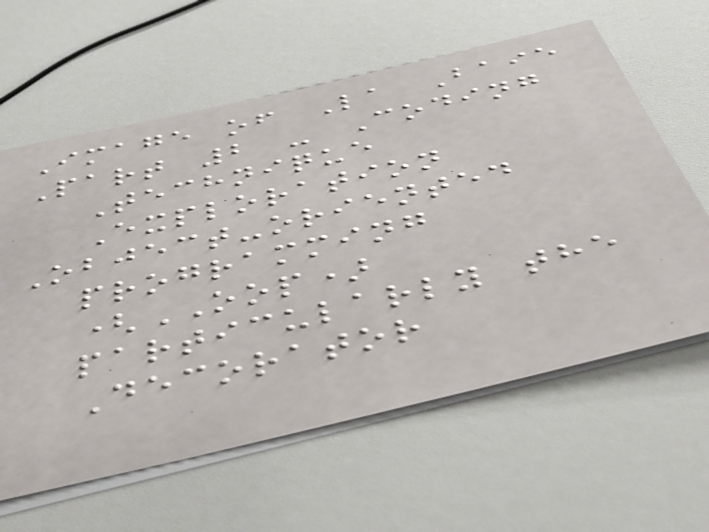Image of La Baie
Part 2 - Coding
Technique
Exploration
Object-oriented
programming
(OOP)
particularly the
Decorator
